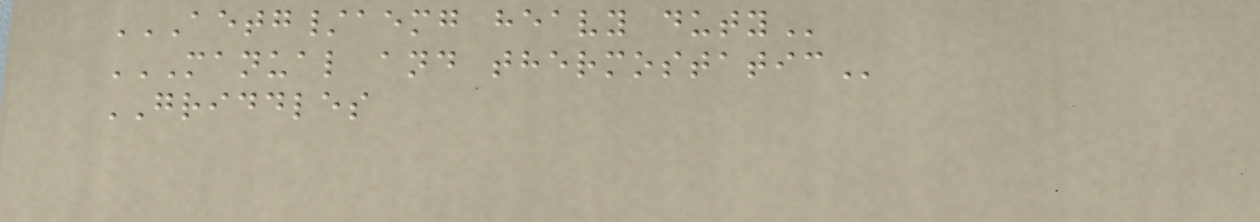AETG/AEMG HEAVY DUTY
MANUAL AND THERMOSTATIC
GRIDDLES
